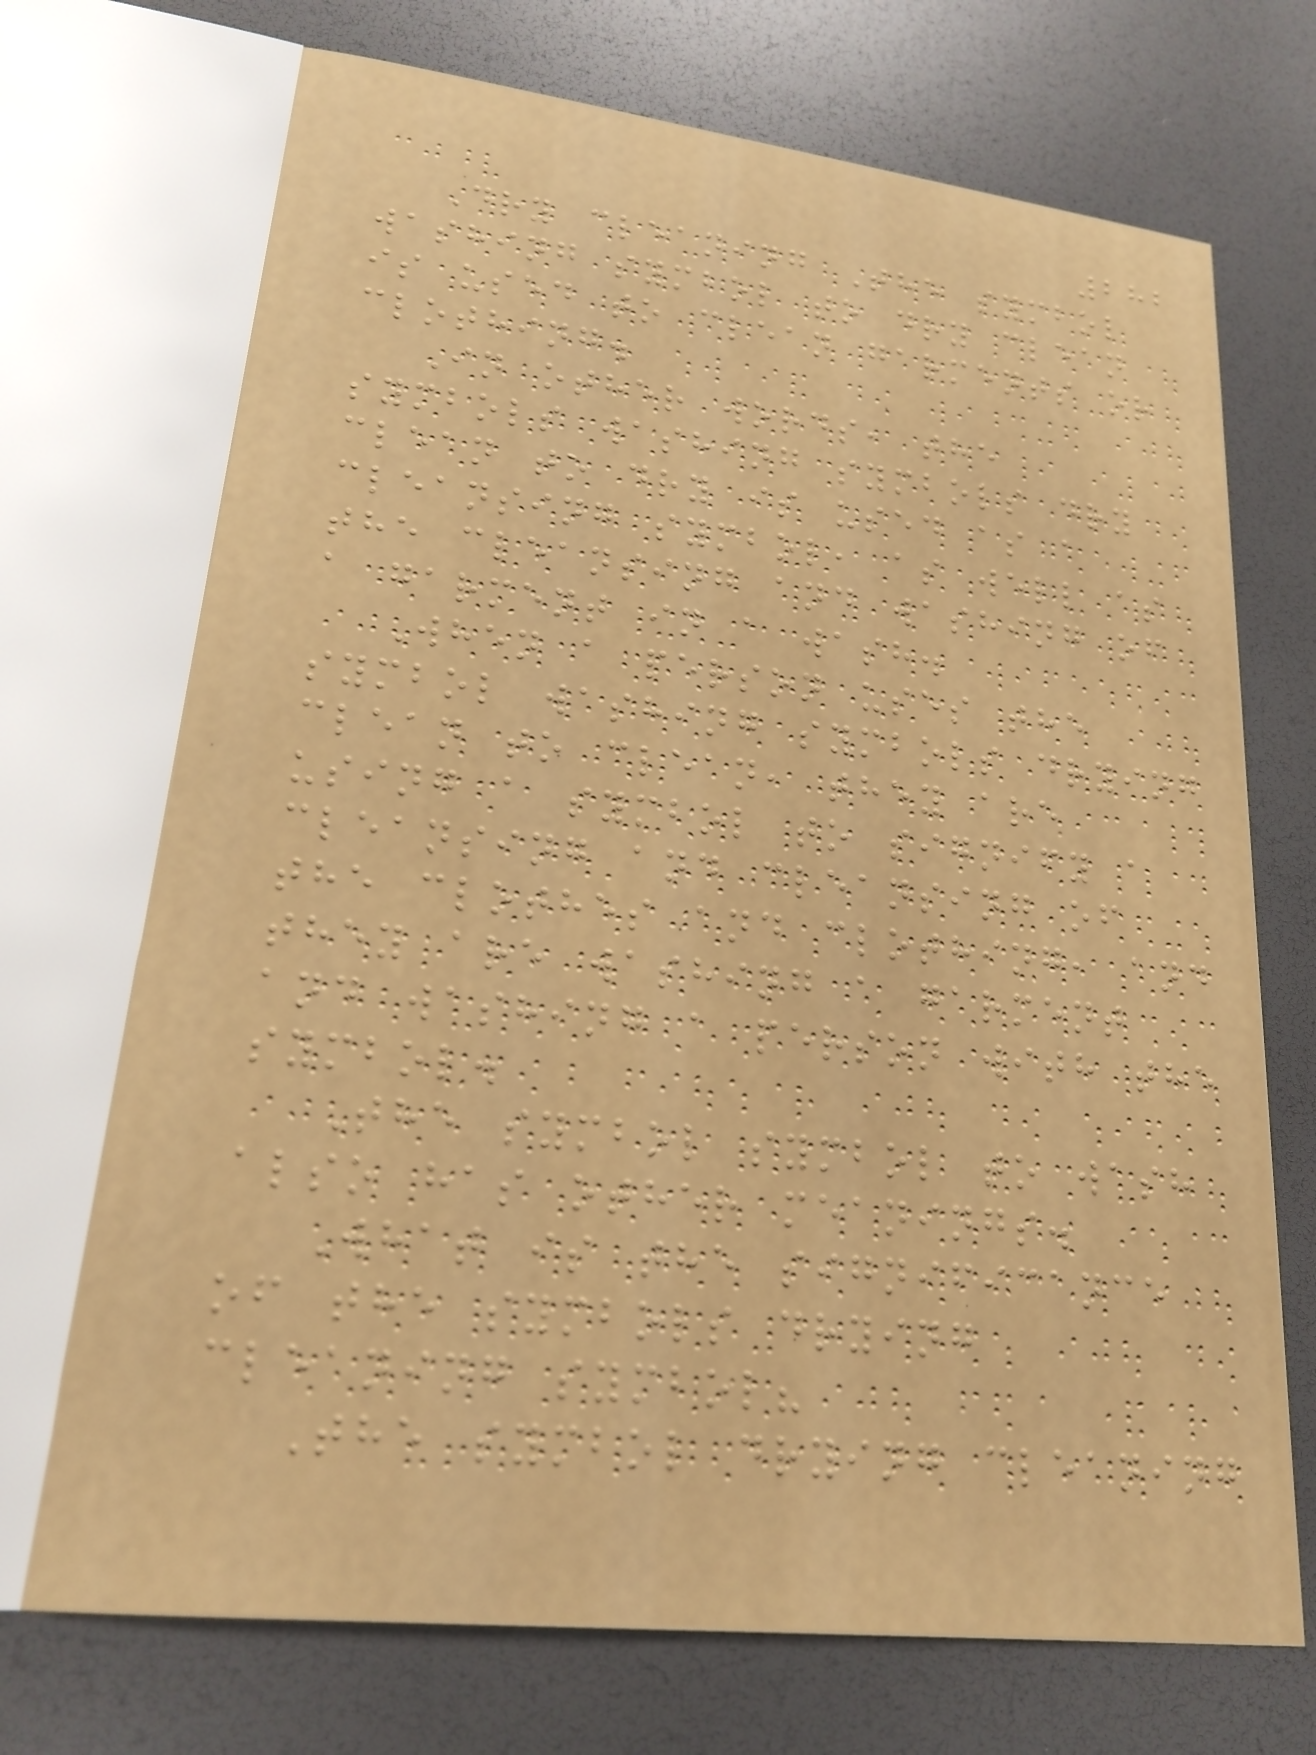282
Dry cleaning The symbol
washing symbol to dry clean
is used to clean garments or
clothing.
In other words, the
symbols washing symbols dry
clean to dry is used as a
cleansing symbol, as well as
the cleansing and washing of
a garment in a wash.
When a person uses the
symbol washing symbols drying
clean to clean, they are
using a symbol to signify a
cleansing and cleansing of
the clothes and clothing, and
they are washing a garment
and washing a person with the
symbol.
The symbol symbol to wash
also has other meanings.
What is the significance
of the symbols drying
cleaning symbol?
The symbol drying cleaning
